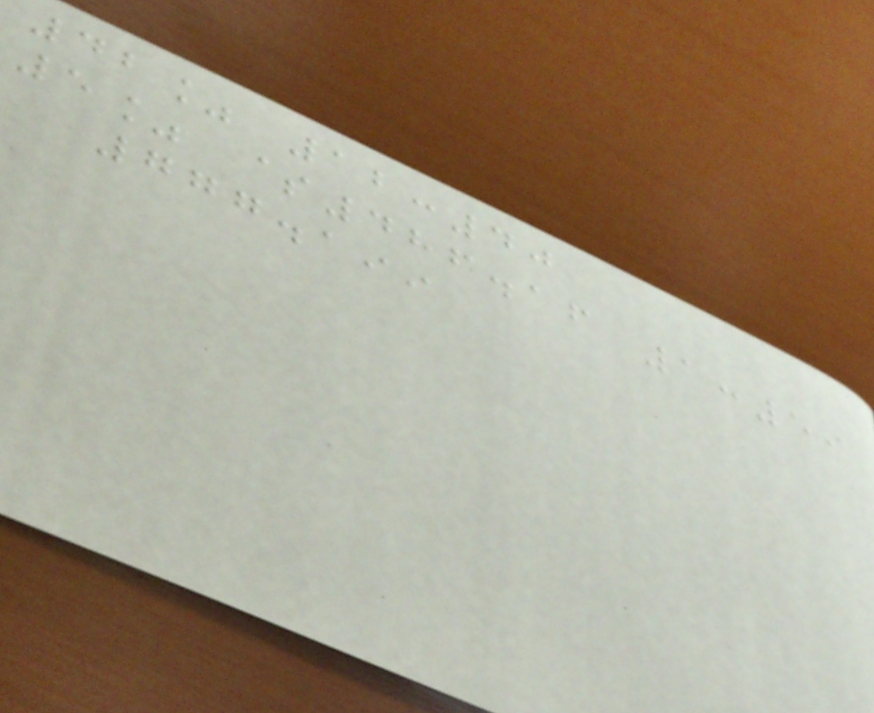42% 12:40
5% $486.16 1:59
777.199
